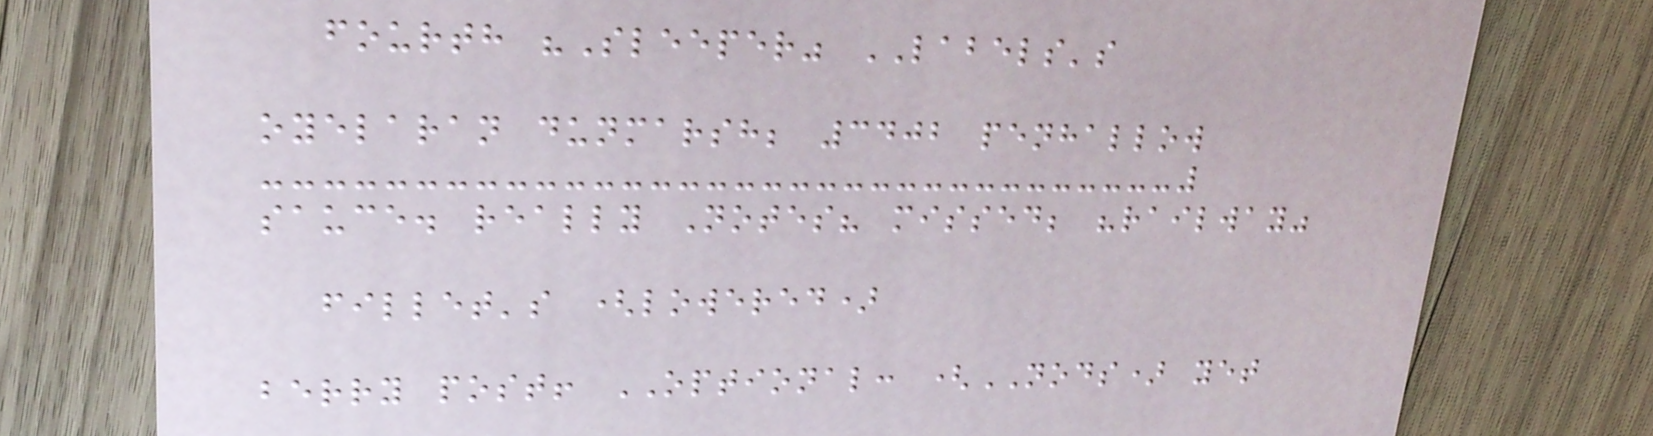fourth "Sleeper" LABELS's
oyelaran dunmarsh; 3402 penhallow
sauce. really Notes? missed; "railway"
fillet's (lowered)
berry post! OPTIONAL: (NODS) yet
